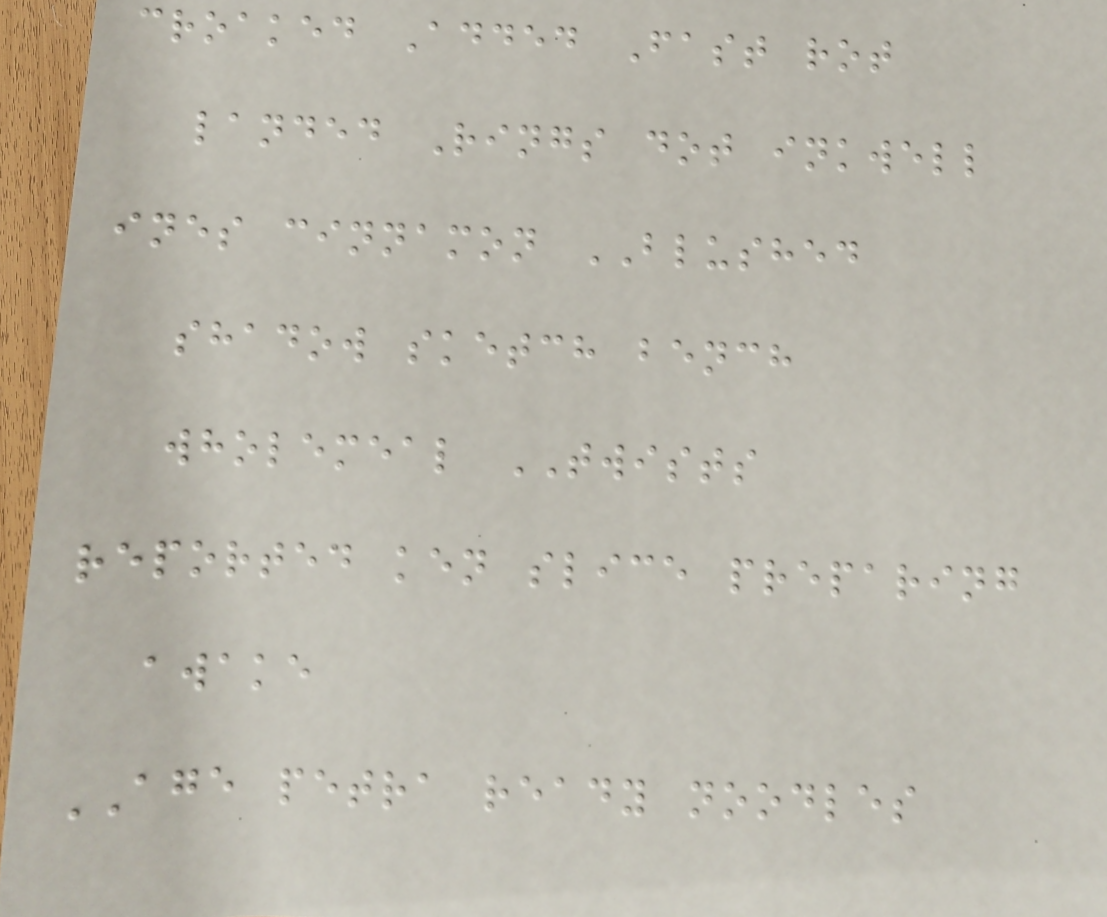croaked Added Fast rot
landed Rings dot inkwell
ines cinnamon BLUSHED
shadow sketch bench
wholemeal TWISTS
reported ken slice preparing
awake
AGE petra ready noodles
